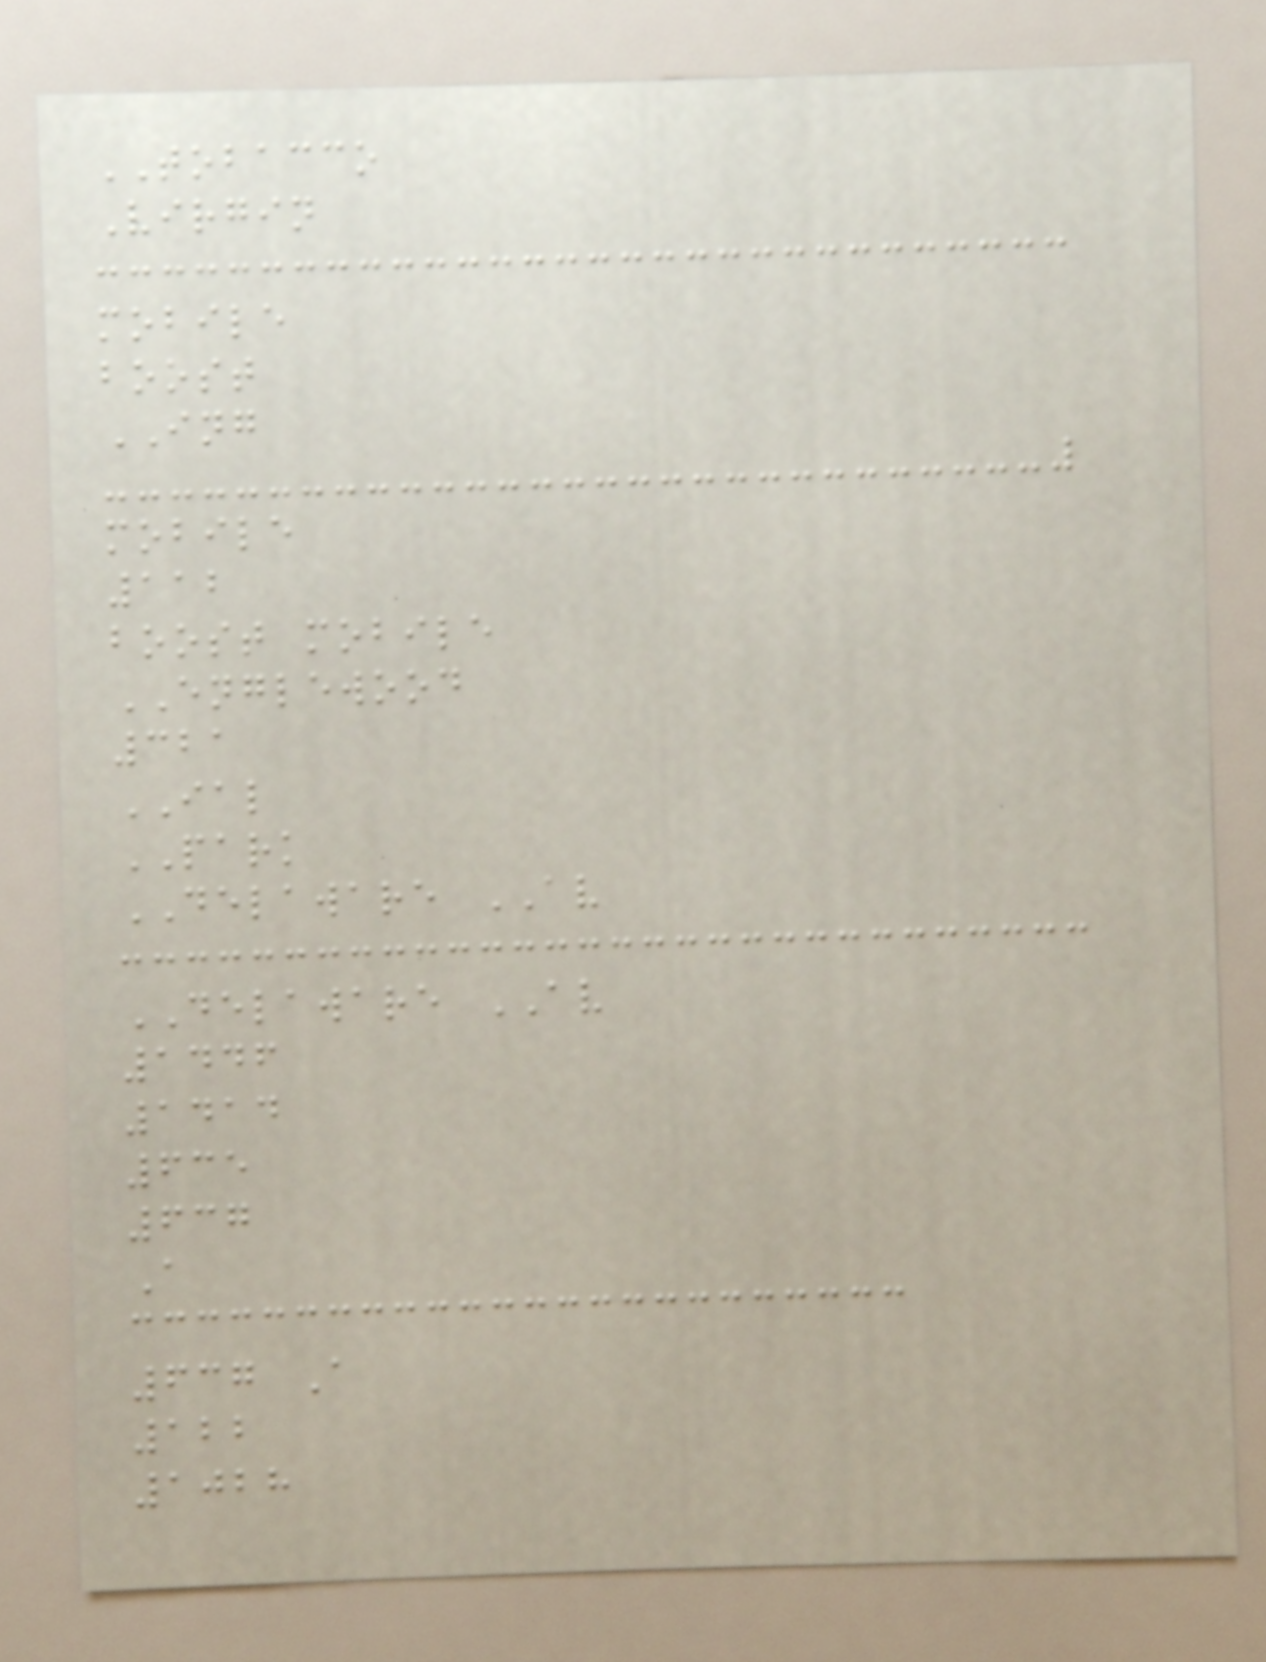TOBACCO
Virgin
mobile
boost
ING
mobile
112
boost mobile
ENGLEWOOD
321
IAL
PARK
DELAWARE AV
DELAWARE AV
1446
1414
635
637
A
637 A
122
1028
